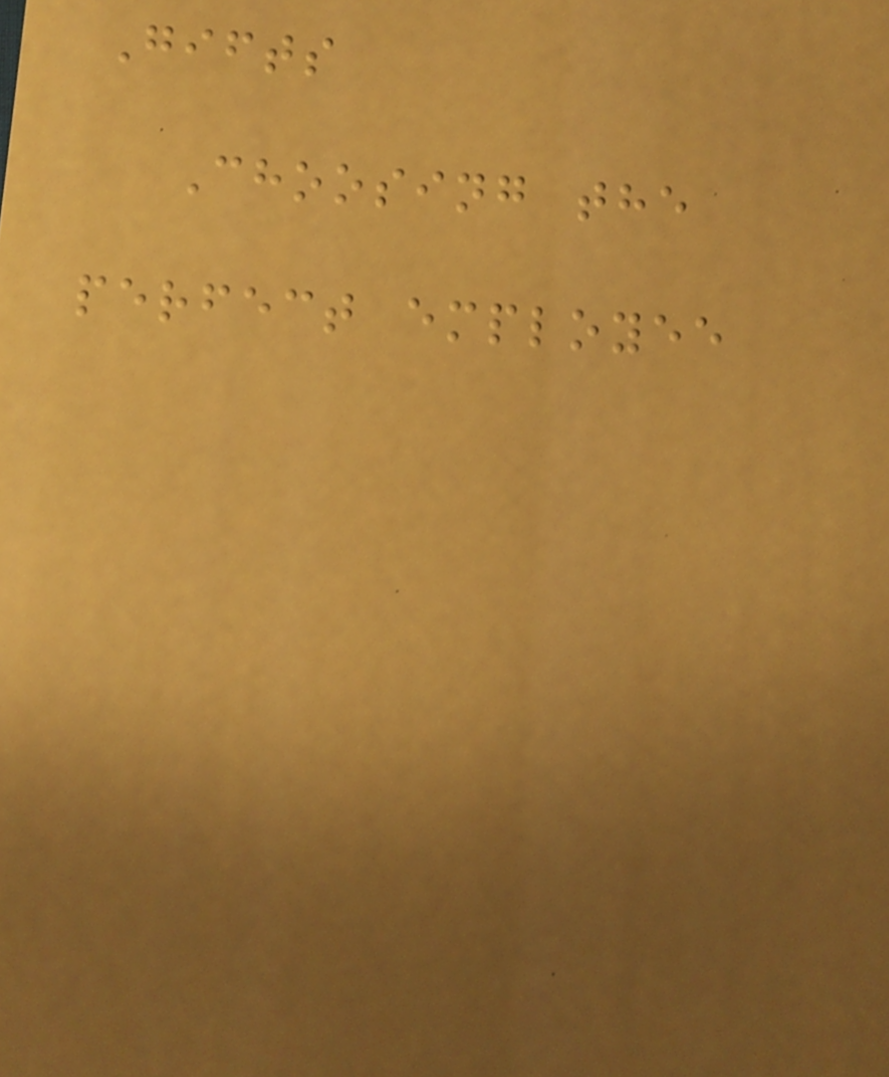Gifts
Choosing the
perfect employee
